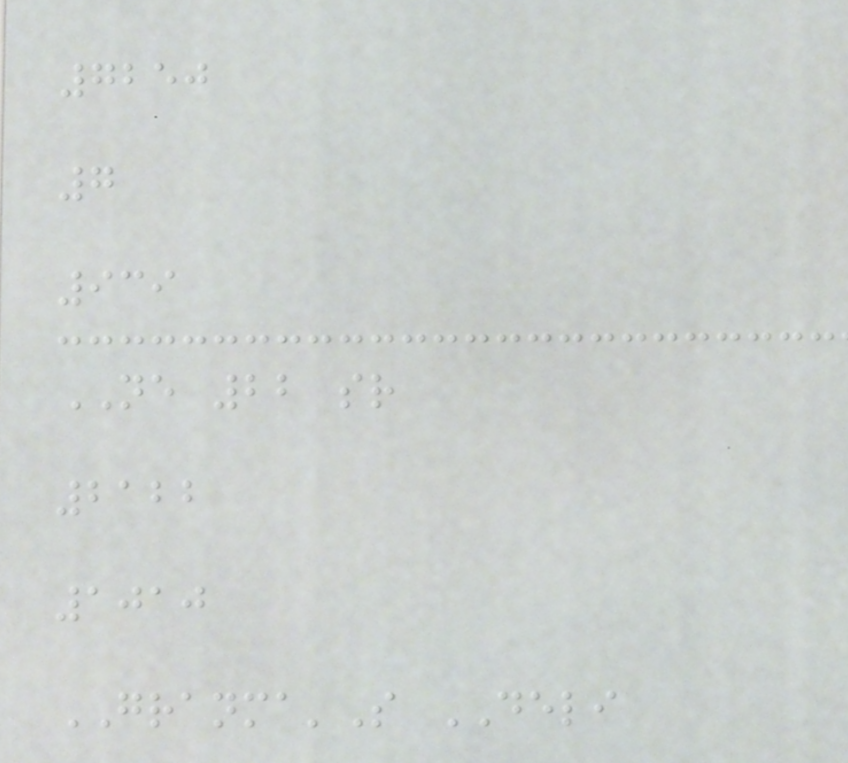7250
7
939
NE 22 sr
2122
1010
GRANMA'S DELI
